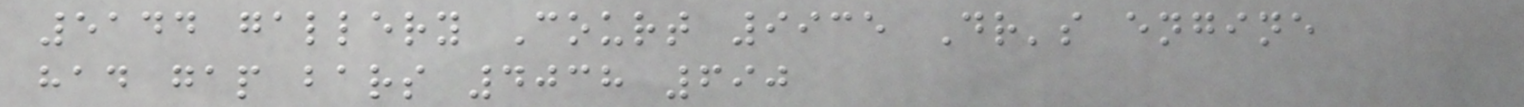5144 gallery Court 9935 Dr's engine
had gap bars 4038 690
